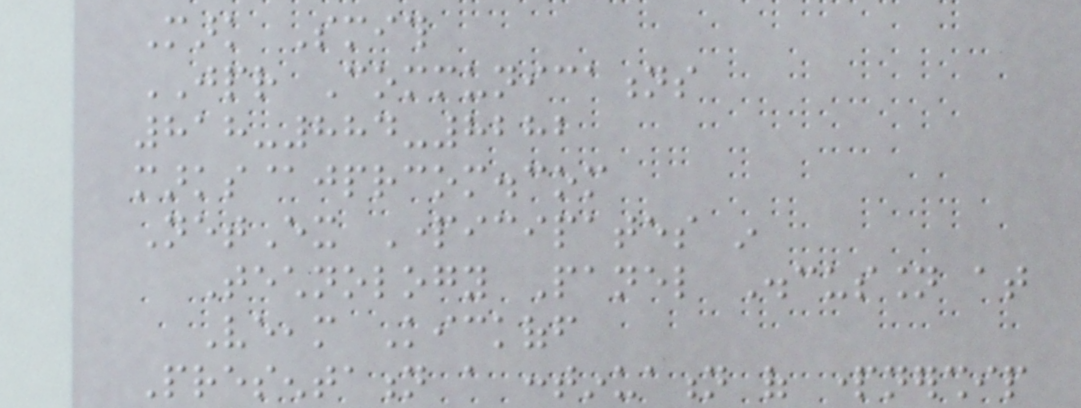Mark Smith
JPR Communications
818-884-8282
marks@jprcom.com
NetEx Participates in
Technology Panel Discussion at
Veeam Kickoff
Presentation a continuation of partnership
